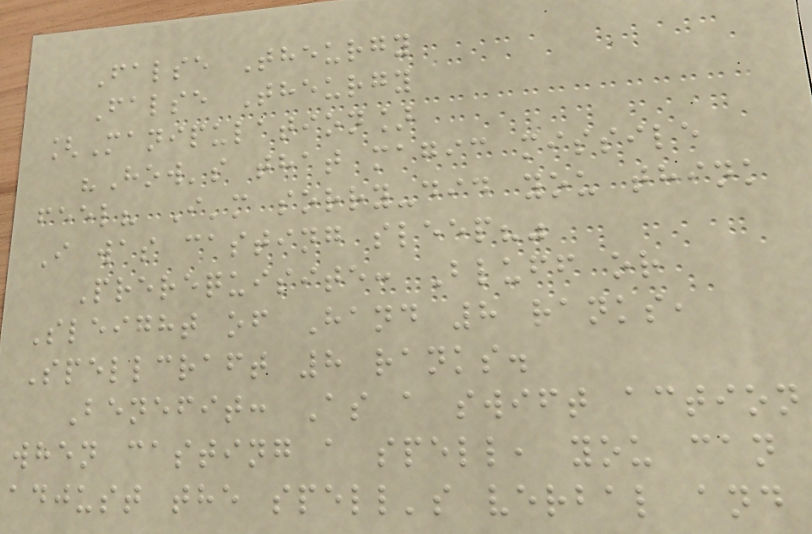False Theurgy
False Theurgy
[Manipulation]
"How's that magic missile
feel? I'm sorry-did you think
I was casting sleep?"
Prerequisite: Bluff or
Sleight of Hand 8 ranks,
Spellcraft 8 ranks.
Benefit: As a swift action
when casting a spell, you can
adjust the spell's verbal and
